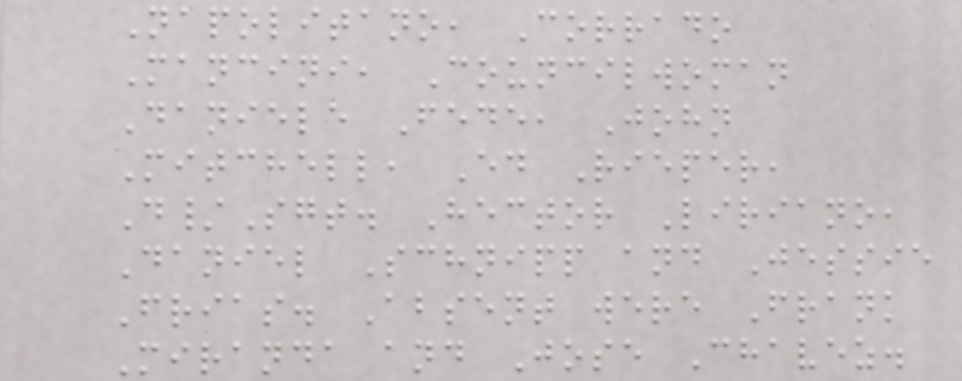Napolitano, Corrado
Mancini, Councilwoman
Daniele Fede, John
Mitchell, Ed Rieper,
D/Sgt. Hector Liriano,
Daniel Schnipp and Jessie
Frias. Absent were Frank
Miranda and Jose Chavez.
